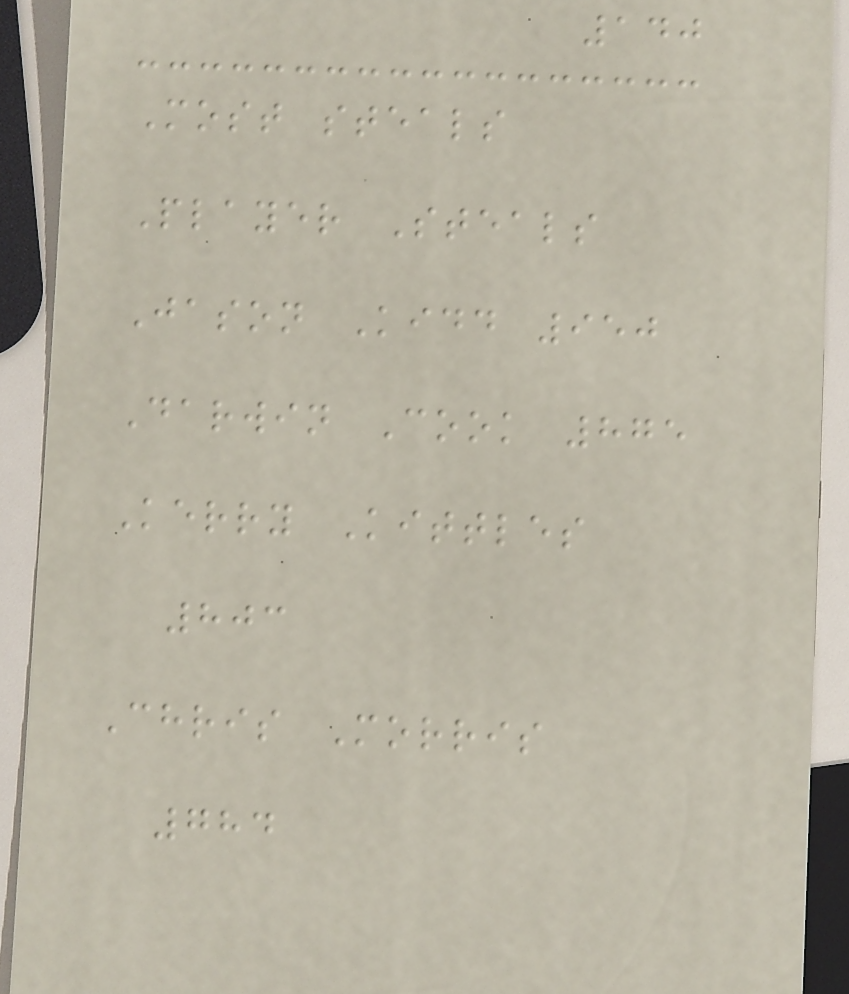140
Most steals
Player Steals
Jason Kidd 950
Darwin Cook 875
Kerry Kittles
803
Chris Morris
784
